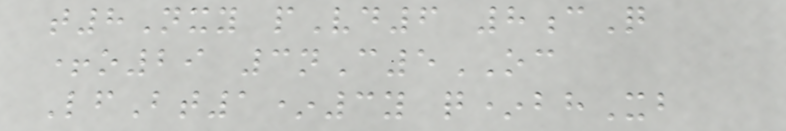t8Nxy pVd6 8cQ
+o29 3nC5OC
LfBt1*3y q*bhXb
